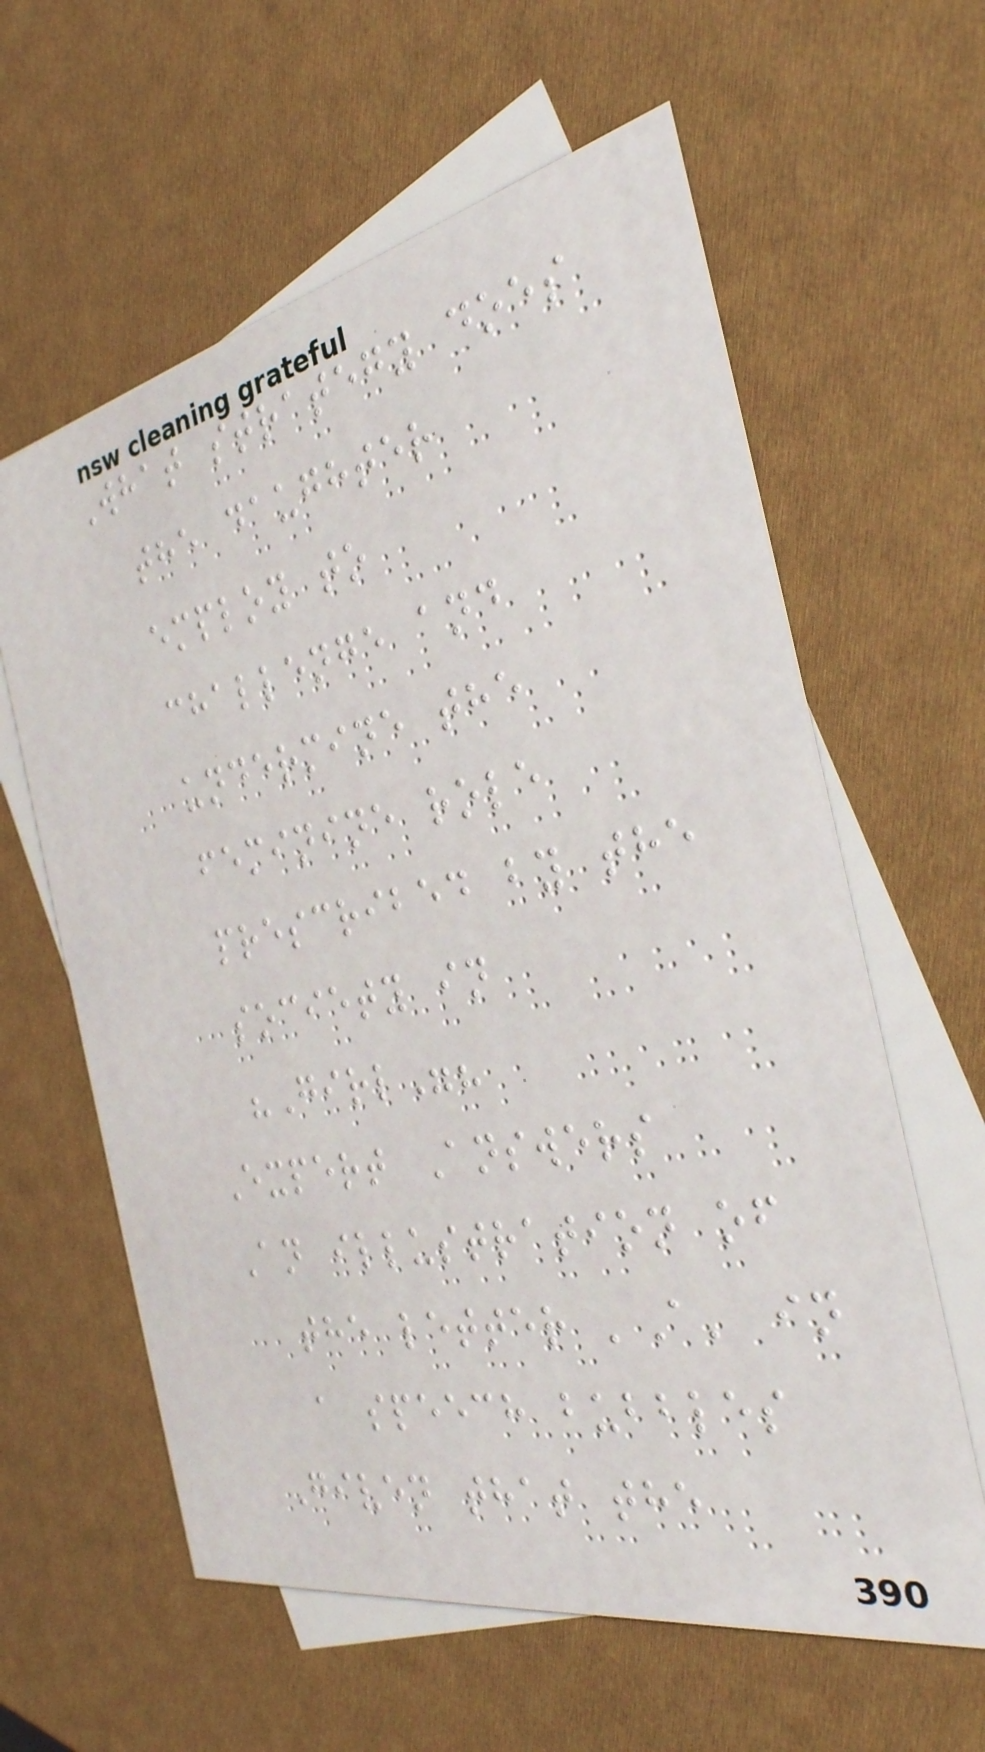What strategy does
the daughter
employ to
challenge and
undermine the
feminine role
prescribed by the
society in
"Girl"?
Expert Answers
An illustration of
the letter 'A' in
a speech bubbles
Given that the
